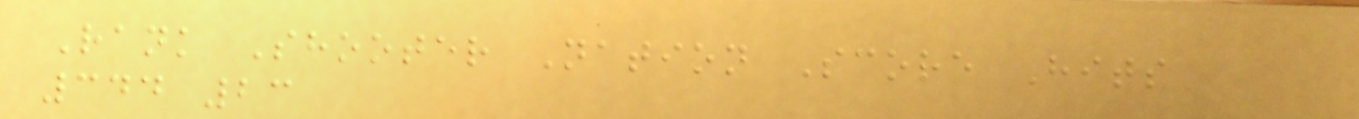Rank Shooter Nation Score Hits
344 23
